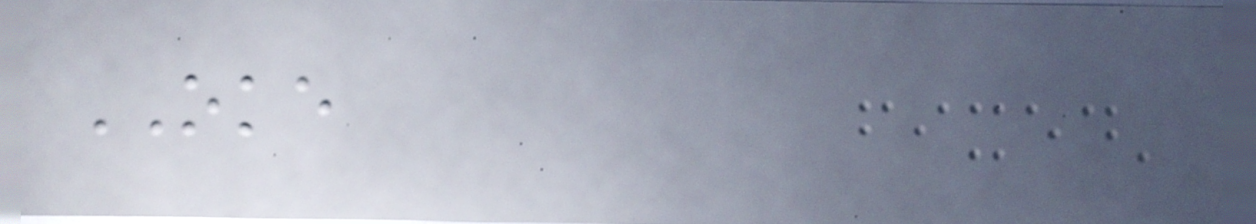OKE
